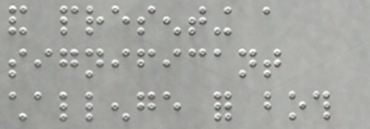and presenting a
significant
challenge for both
